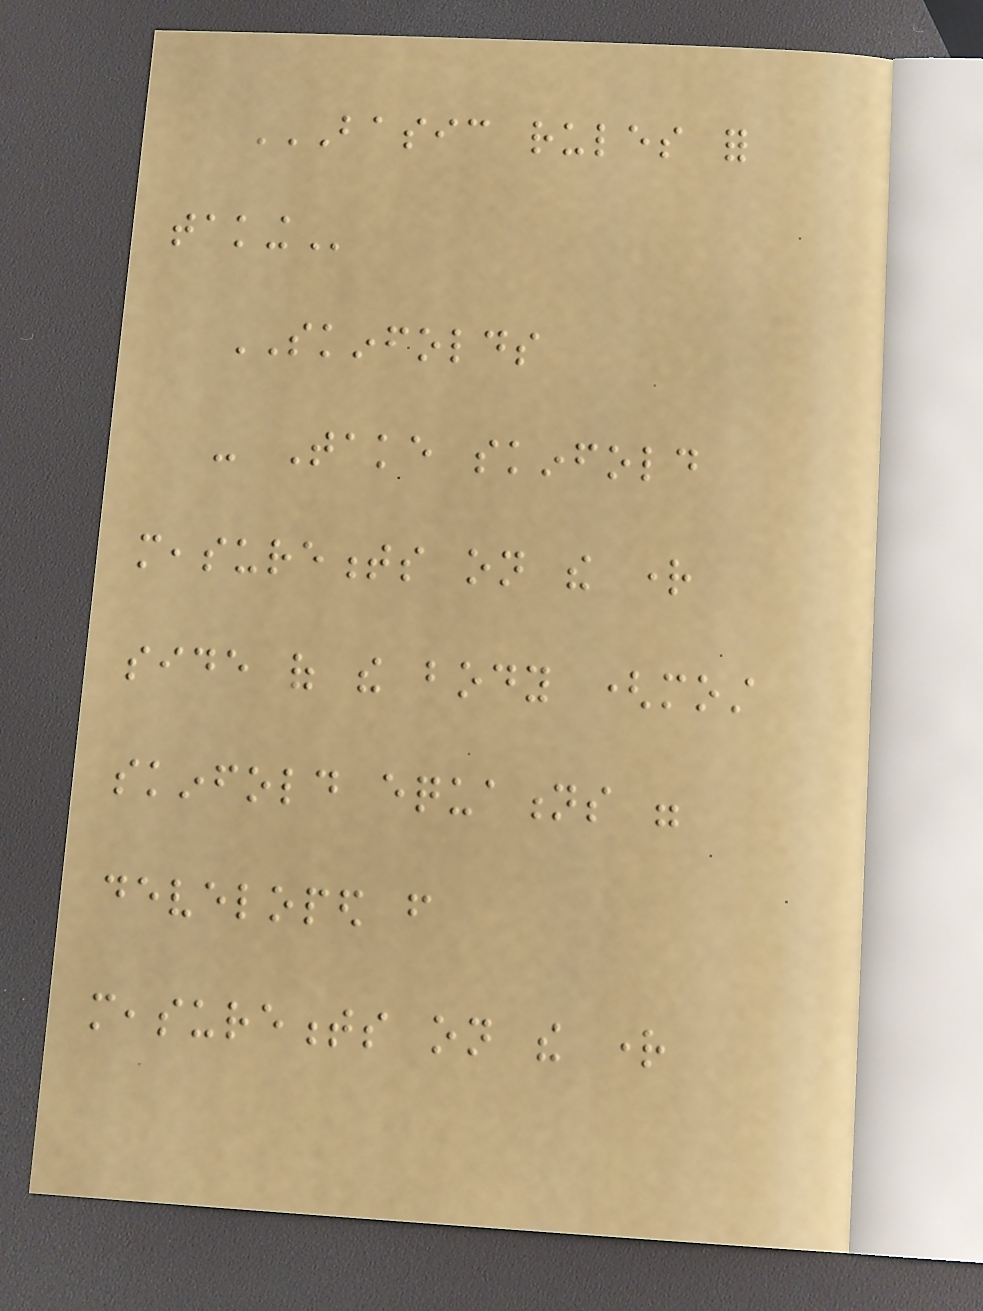BASIC RULES FOR
TAKING
SKINFOLDS
- Take skinfold
measurements on the right
side of the body (most
skinfold equations were
developed from
measurements on the right
